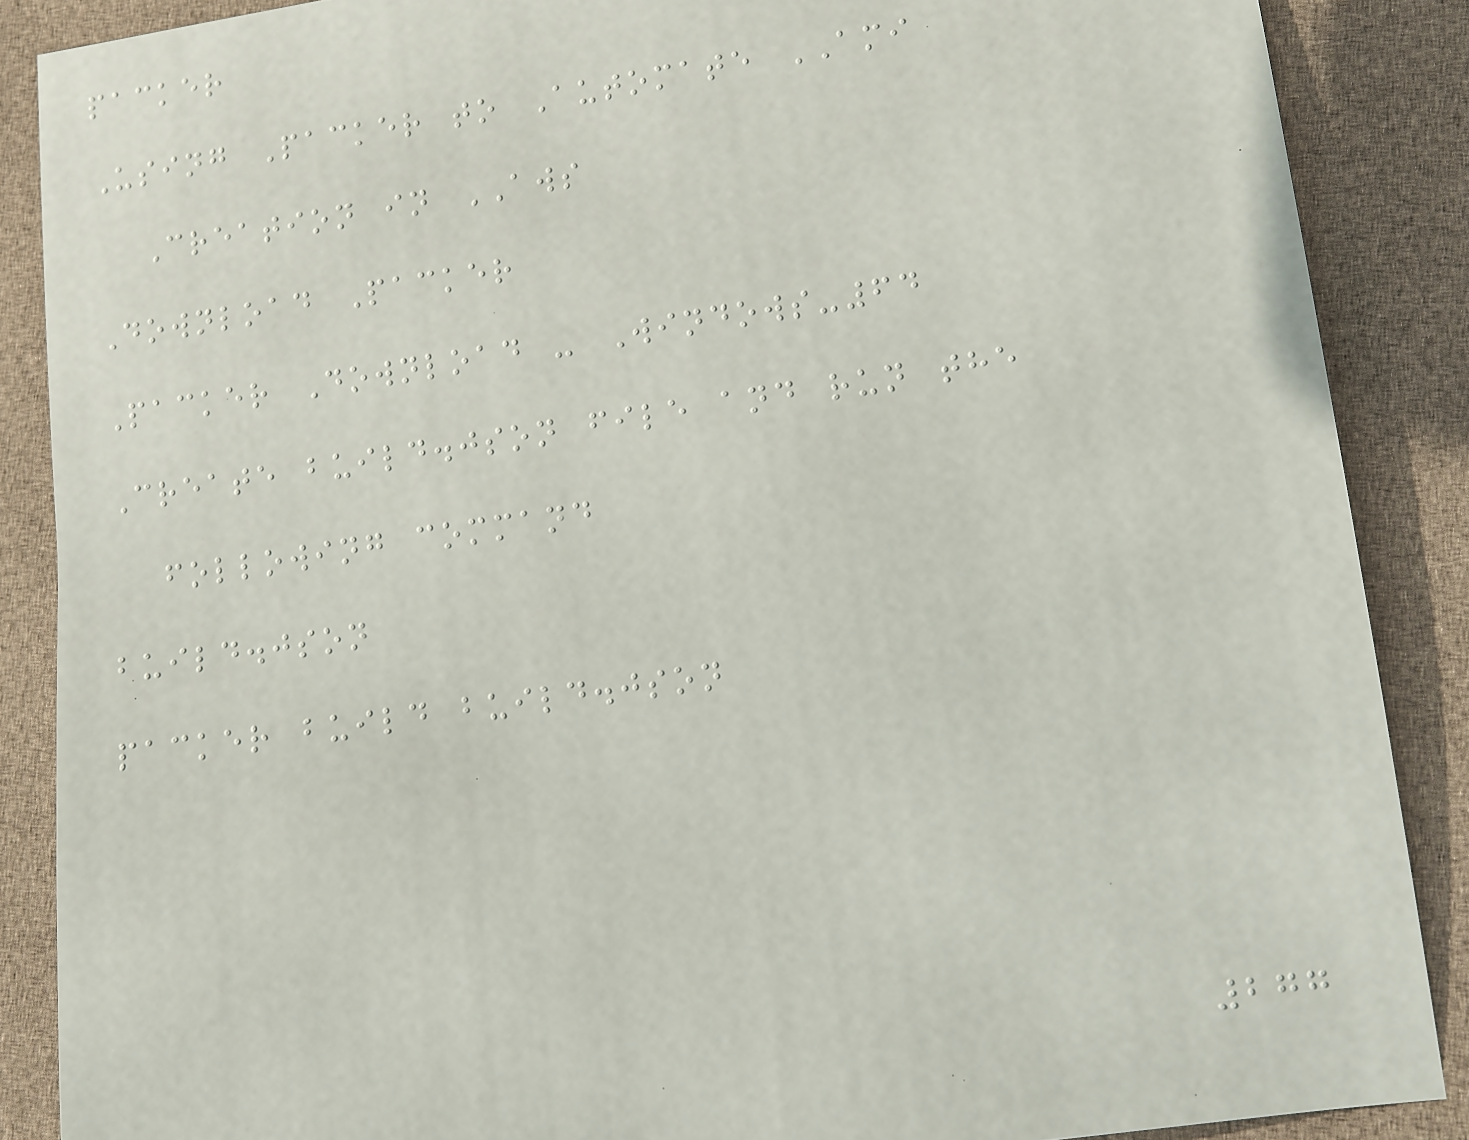packer
Using Packer to Automate AMI
Creation in AWS
Download Packer
Packer Download - Windows-64
Create build.json file and run the
following command
build.json
packer build build.json
277
